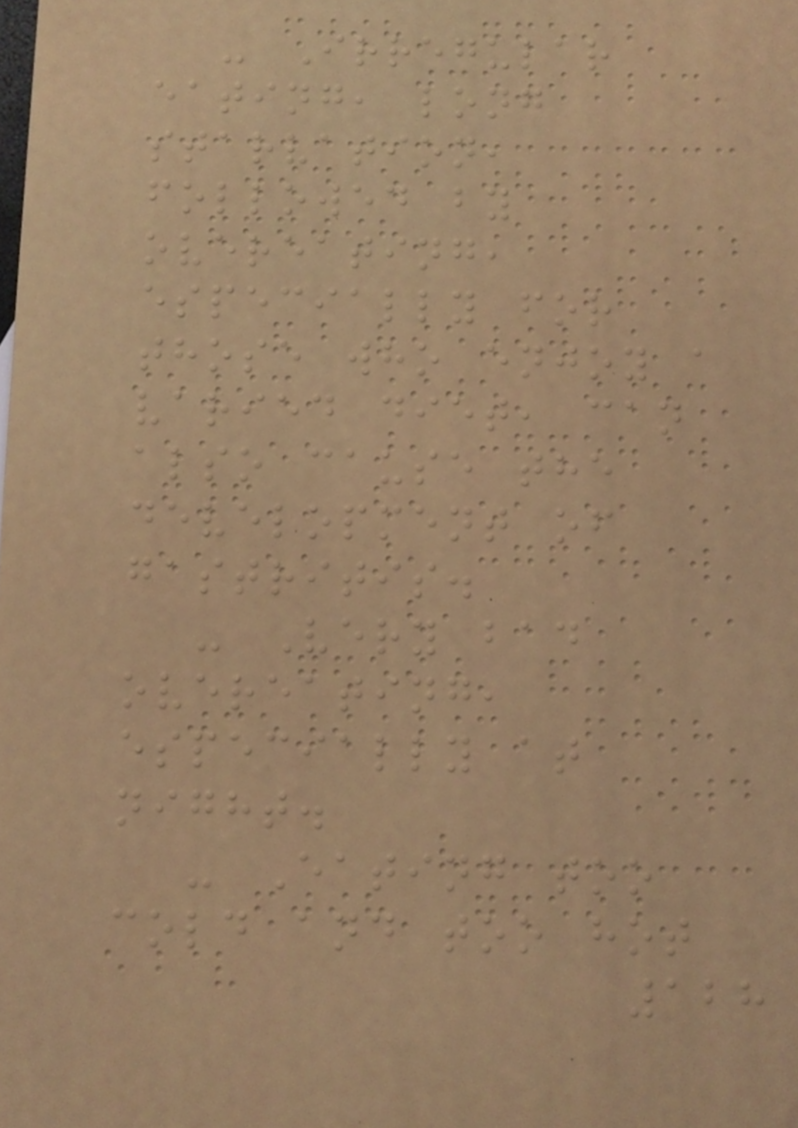- Irregular
eating, long
starvation,
followed by
overeating,
especially for
those who enjoy a
varied diet, can
also cause the
development of
gastritis.
- Very bad
overeating,
especially at
night.
- Eating too
cold and too hot
128
